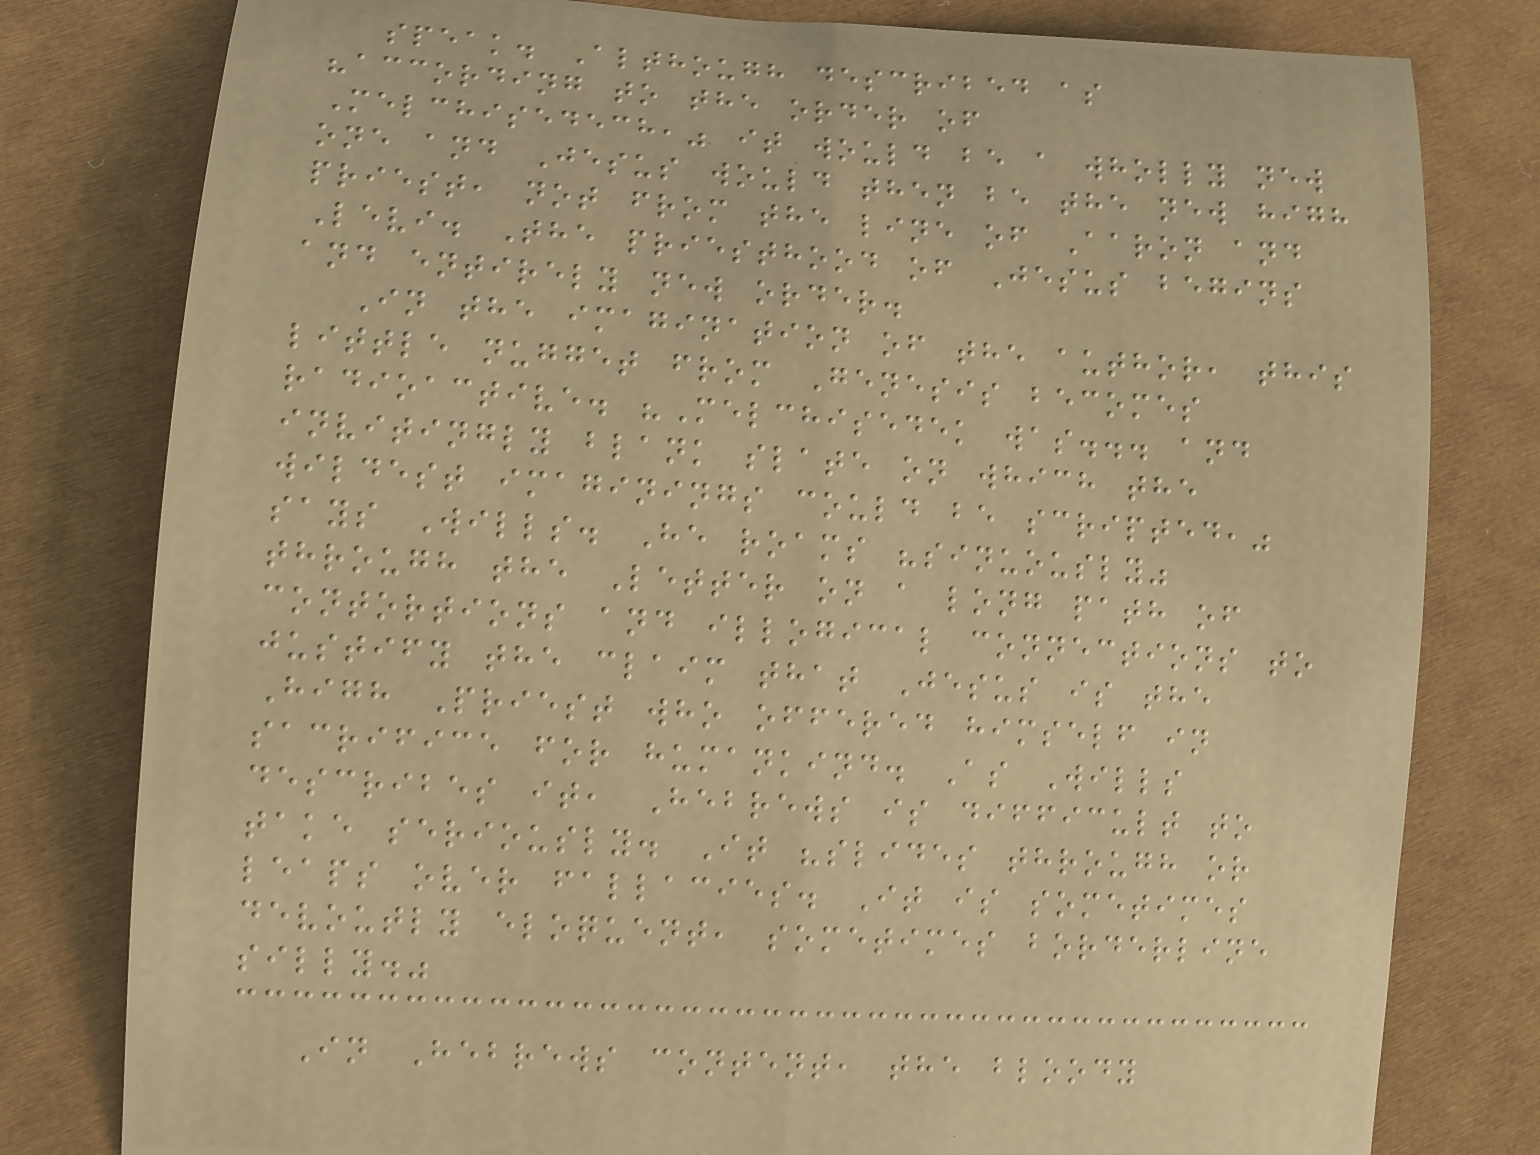speak. Although described as
"according to the order of
Melchisedech," it would be a wholly new
one and Jesus would then be the new high
priest, not from the line of Aaron and
Levi. The priesthood of Jesus begins
and entirely new order.
In the imagination of the author, this
little nugget from Genesis becomes
radioactive. "Melchisedek was... and
invitingly blank slate on which the
wildest imaginings could be scripted,"
says Wills. He roams "sinuously"
through the Letter on a long path of
contortions and illogical connections to
justify the claim that Jesus is the
High Priest who offered himself in
sacrifice for humankind. As Wills
describes it, Hebrews is difficult to
take seriously. It "slides through or
leaps over fallacies. It is sometimes
devoutly eloquent, sometimes borderline
silly."
In Hebrews content, the bloody
